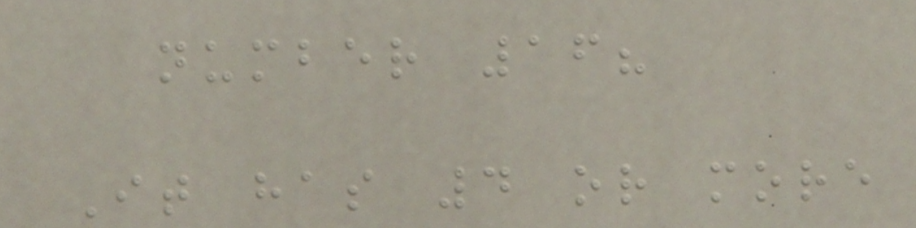number 16?
It has 4 or more
